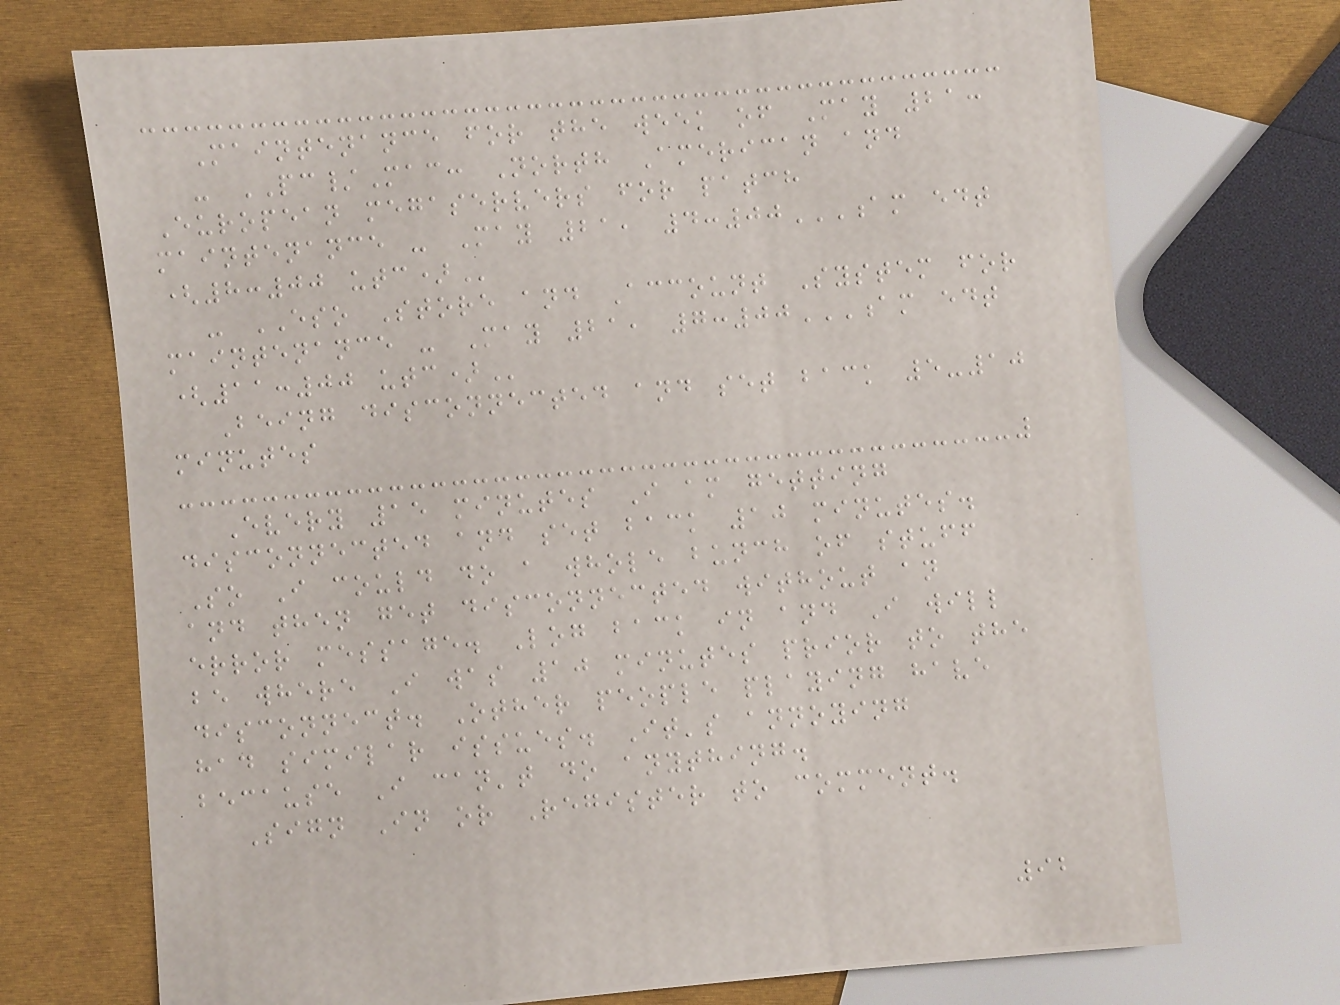Maintenance for the week of May 21:
- PC/Mac: North American and
European megaservers for patch
maintenance - May 21, 4:00AM EDT
(8:00 UTC)
- ESO Store and Account System for
maintenance - May 21, 7:00AM EDT
(11:00 UTC)
Being disconnected and set back 5-10
minutes
Every 15 minutes I am getting
disconnected and set back 10 minutes.
So I could do a whole bunch of stuff
and then get disconnected without an
error message. Log back in and I will
be where I was 10 minutes prior to the
disconnect. Other people playing have
had similar issues. It's annoying
because I can't do anything.
Sign In or Register to comment.
92
